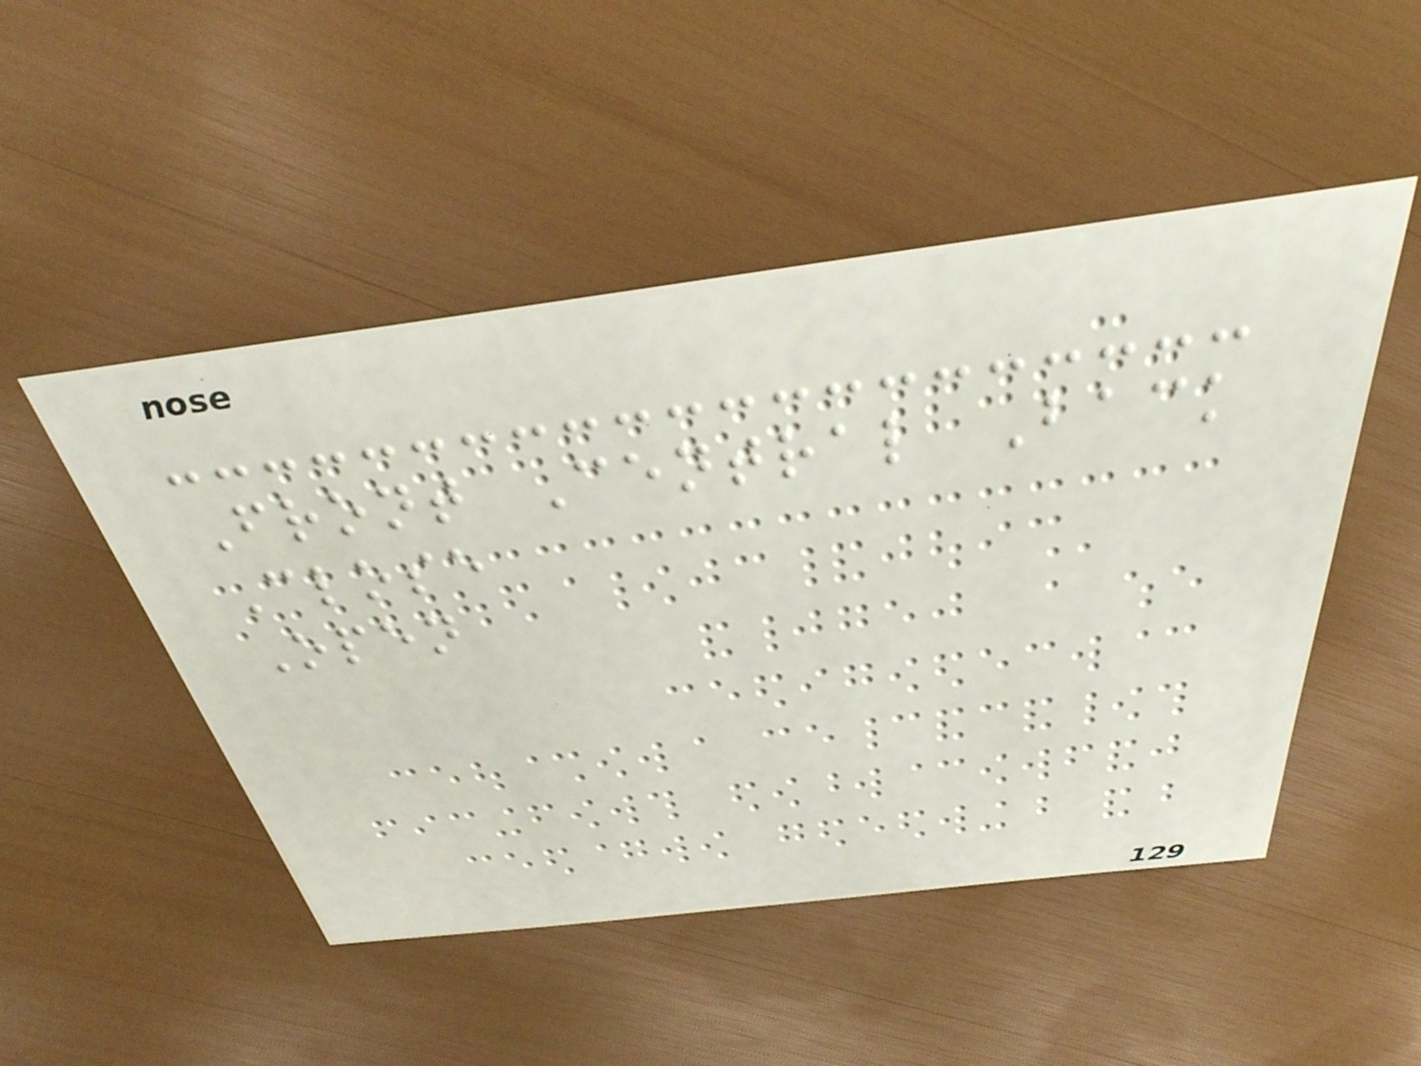Front Central Back
Close
Open
